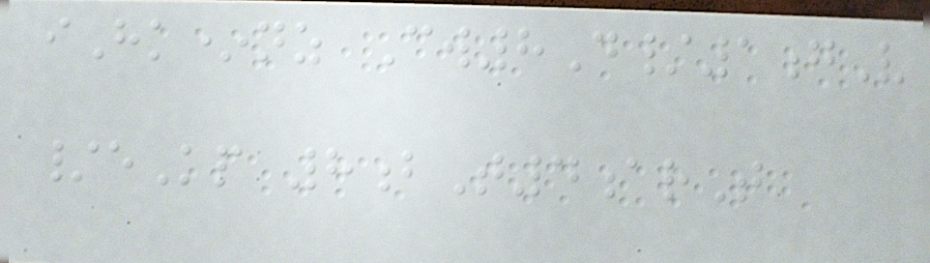iHk*nz Cw8D/1gV
/eKp 8bT4arT
